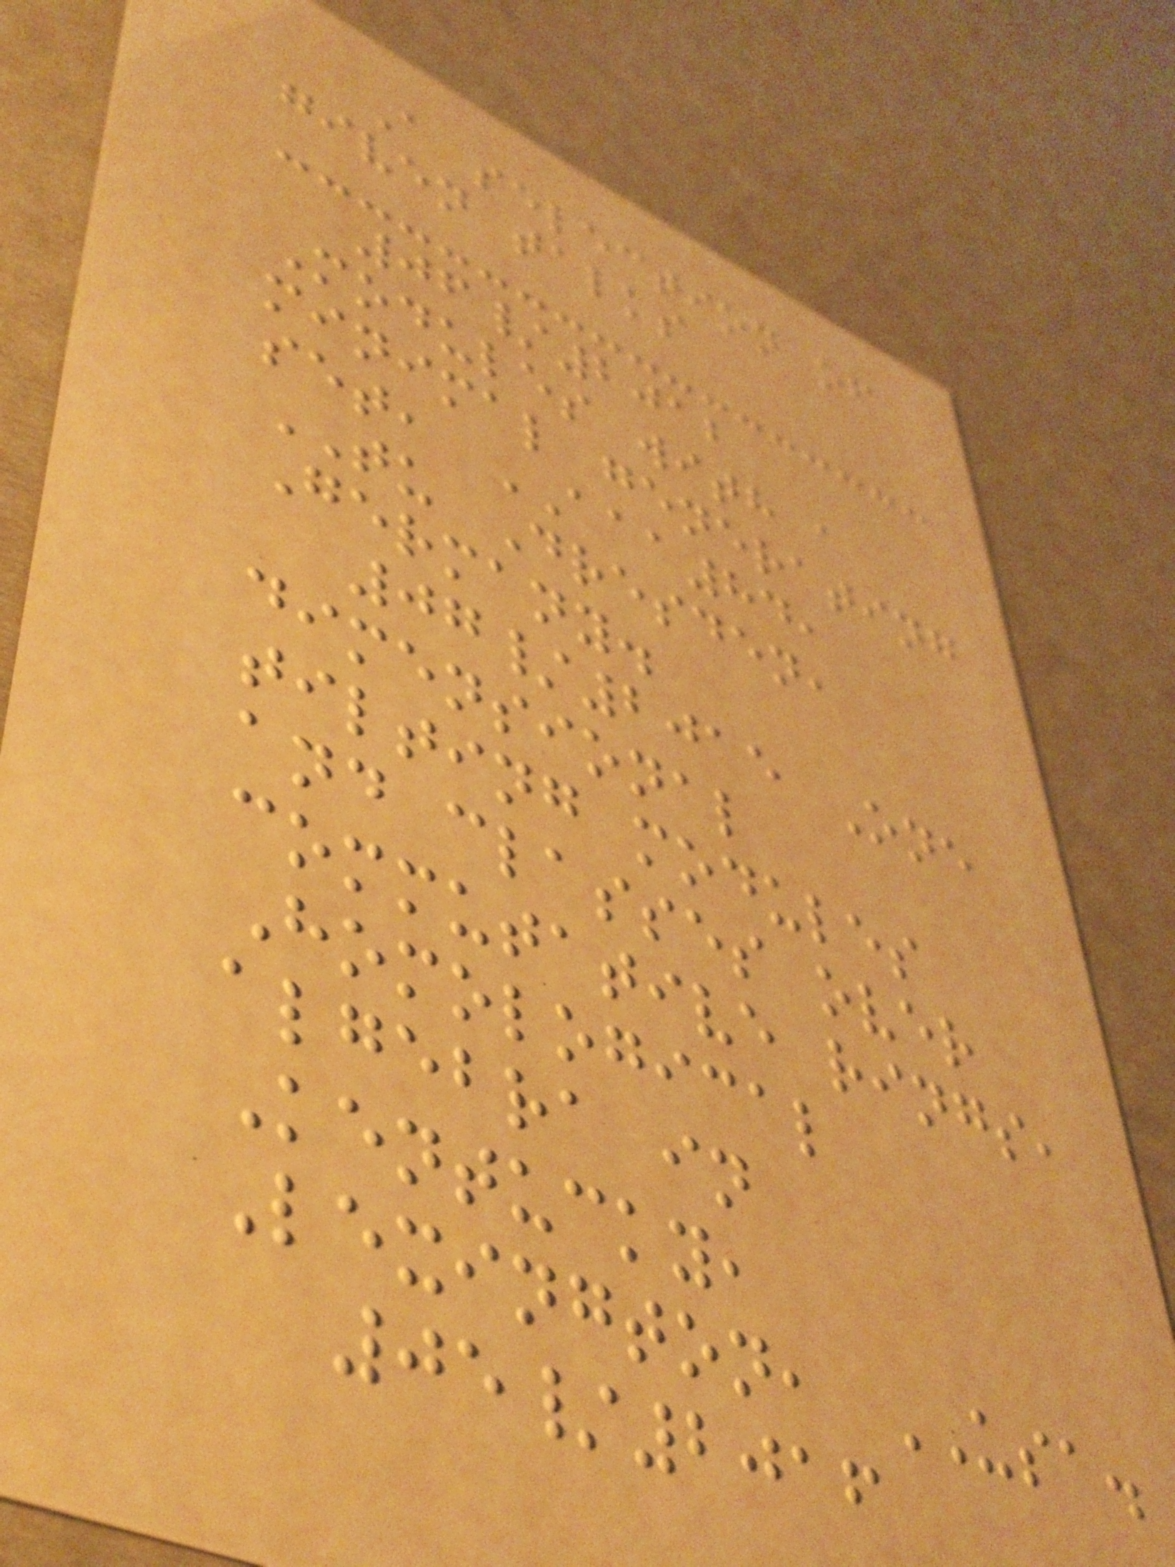A selection of
given talks
06/2012
Modules with a
minimal generating
set, AAA84,
TU Dresden,
Germany.
07/2015 One
dimensional
tilting modules
and classes over
commutative rings,
Homological
algebra in
Kentucky,
Lexington, USA.
05/2016
